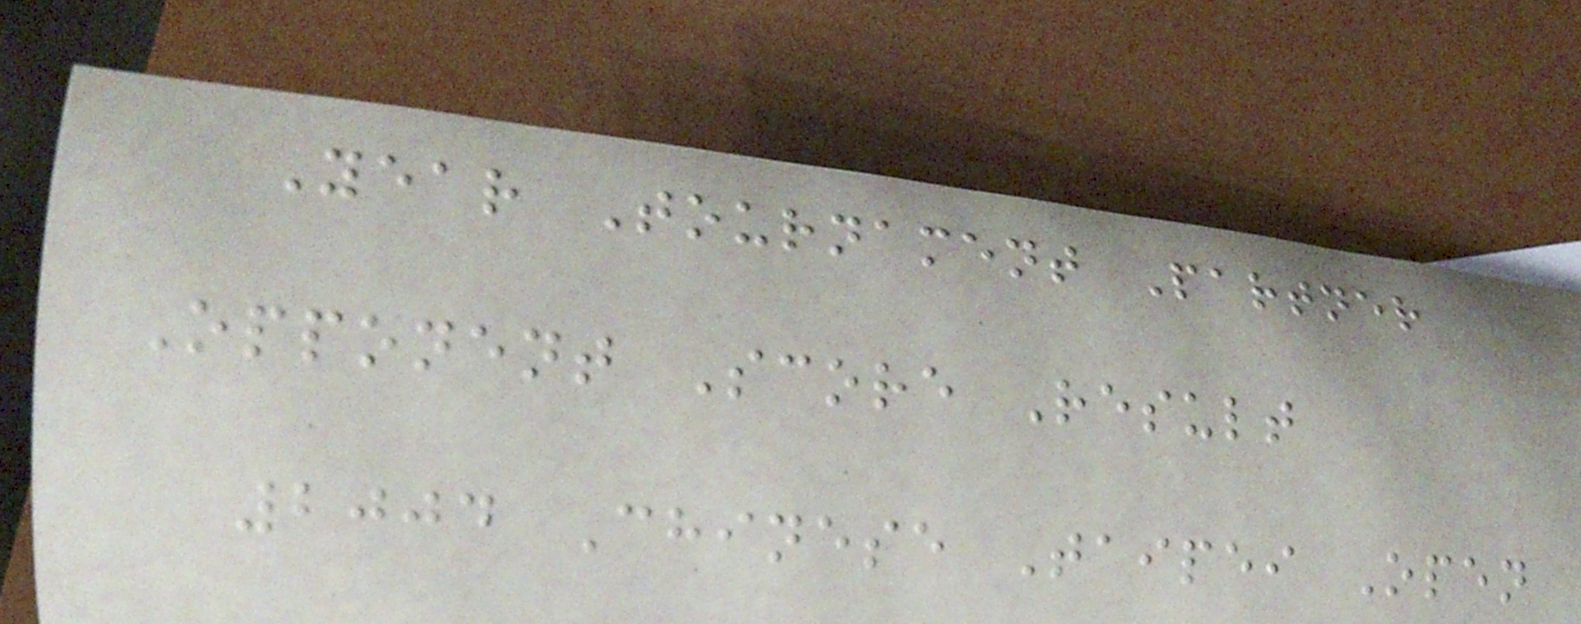Year Tournament Partner
Opponent Score Result
2004 Chinese Taipei Open
